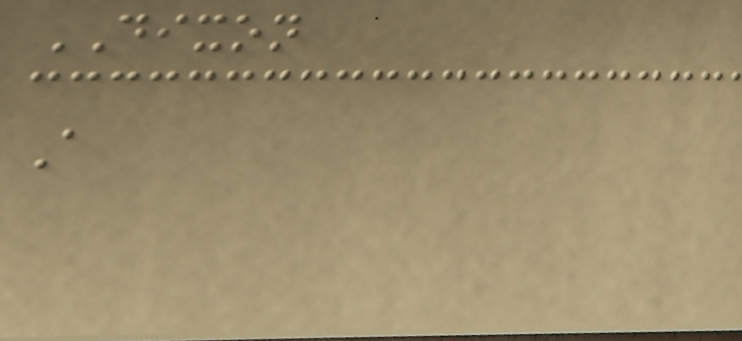DIXON
A
